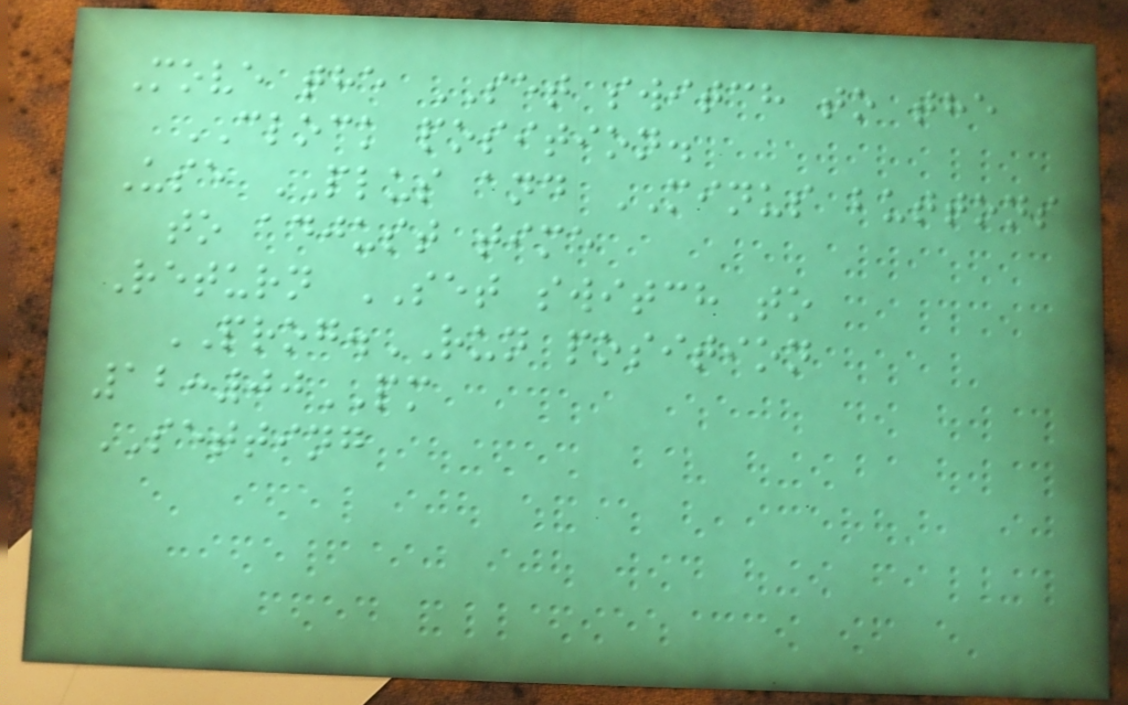Move the SET switch to the
CLOCK position.
Use PLUS and MINUS buttons
to adjust time
Return SET switch to
PROG.RUN position
12:00PM
SETTING
